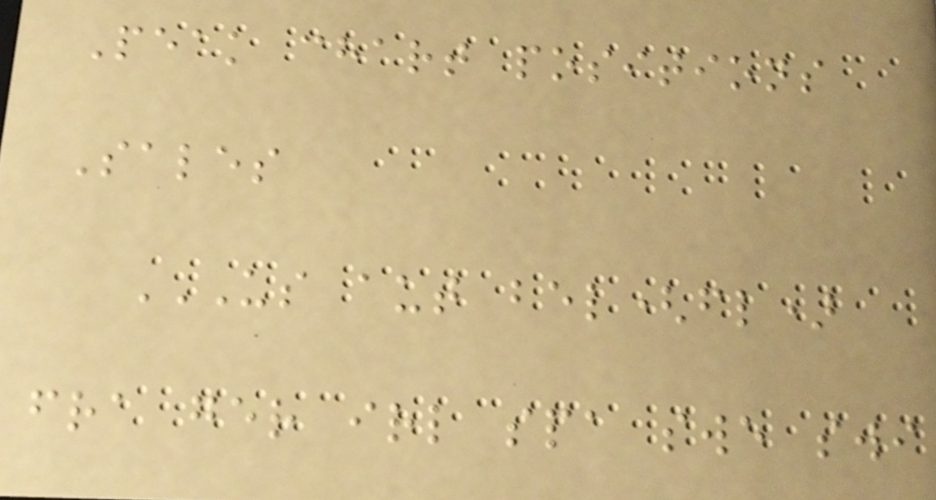Peak chart positions
Sales
US AUT BEL(FL)
FRA GER IRL SPA SWE SWI
